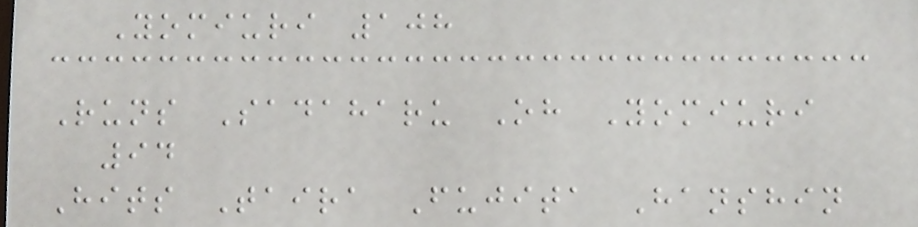Yomiuri 108
Runs Sadaharu Oh Yomiuri
94
Hits Taira Fujita Hanshin
